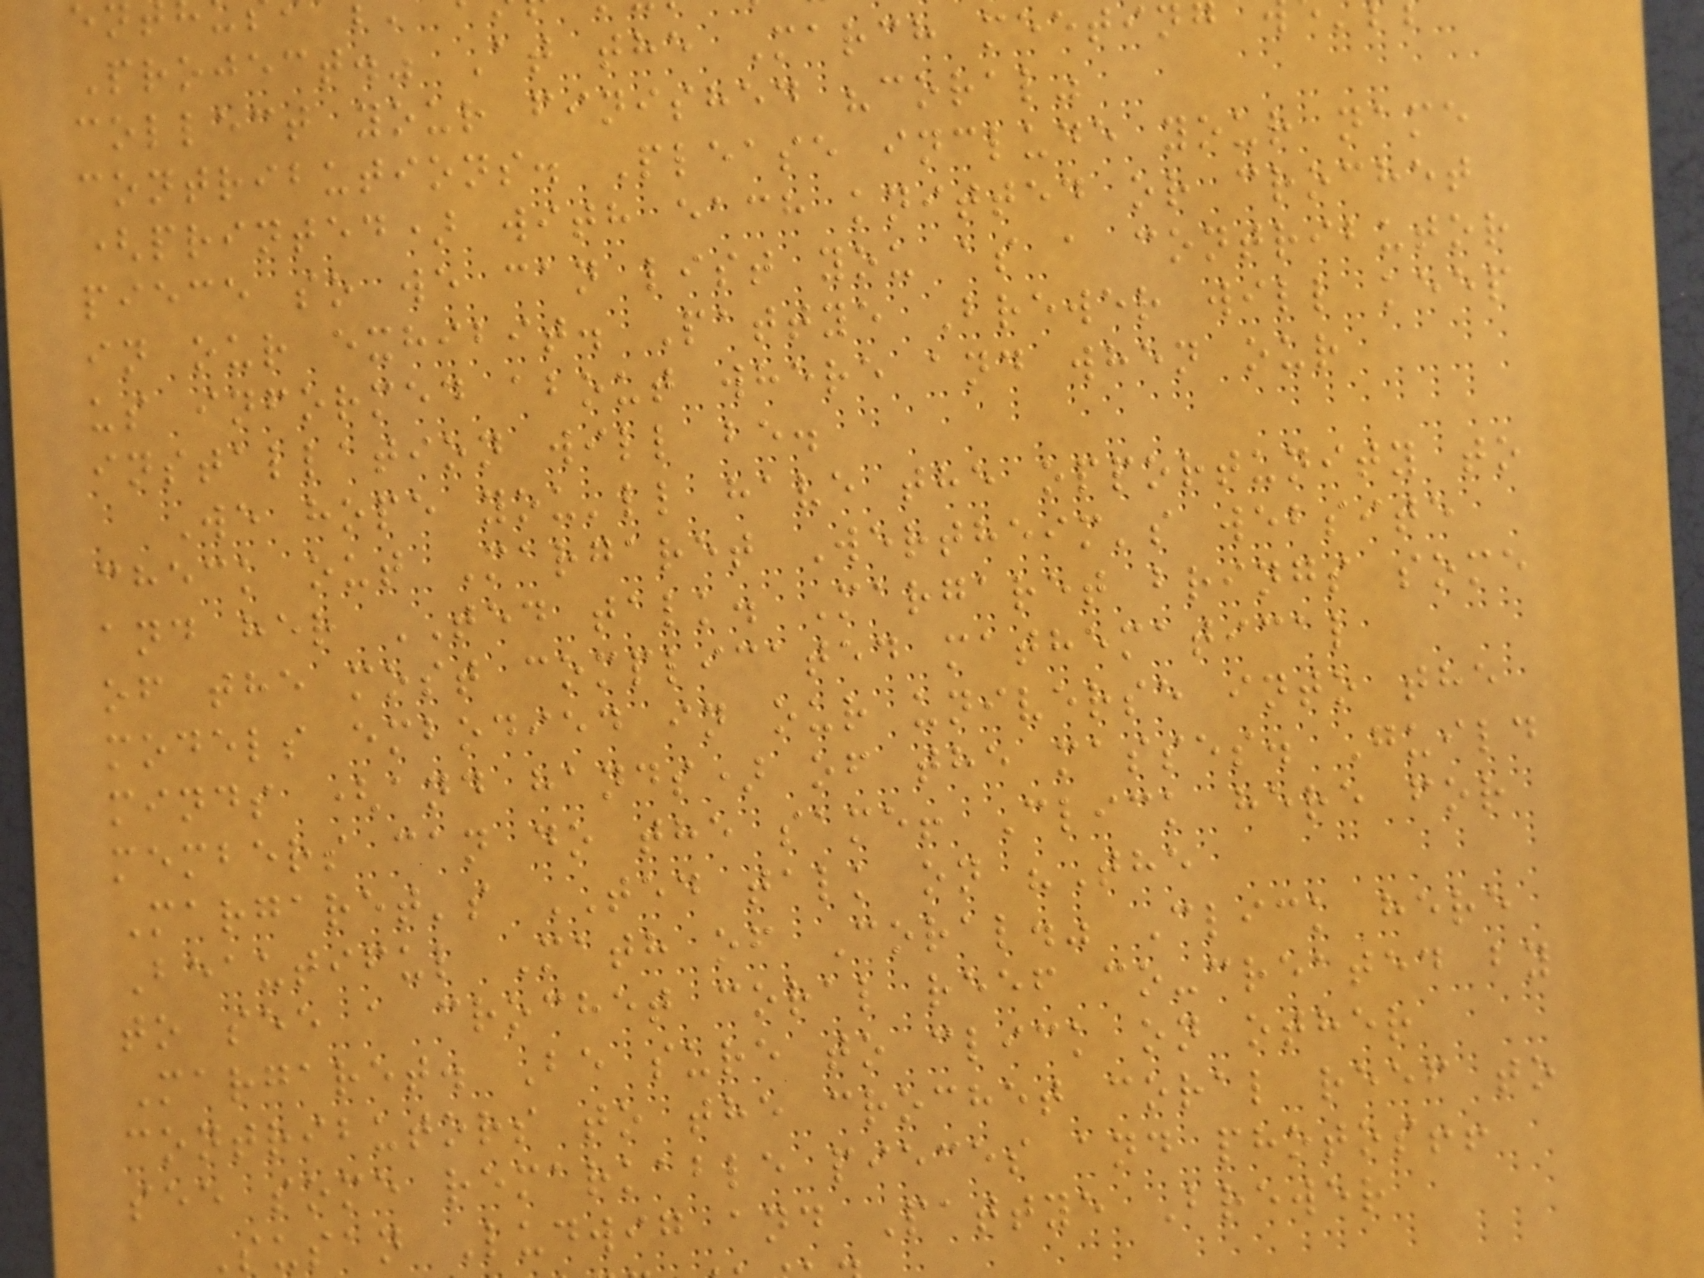Project." At the March meetin
collect your finished "coral"
contributions. Please include your name
(printed) with each knitted or crochet
piece so we can list you as a contributor
in our exhibit. Pattye Brewer will keep
us informed about where and when our
installation will be.
We hope you'll have the opportunity to
check out Margaret Wertheim's website
and her TED talk. Margaret brings some
of the most complicated mathematical
models embodied in our universe into the
minds (and hands) of the masses. Guild
members can do the same! Click here for
Margaret's TED talk on "The
Beautiful Math of Coral." Click here
to see a crochet coral reef co-created by
Margaret. Be sure to click on other
contributors to the crochet coral reef to
see some remarkable pieces and photos!!
Susan Ludwig and Pattye Brewer
